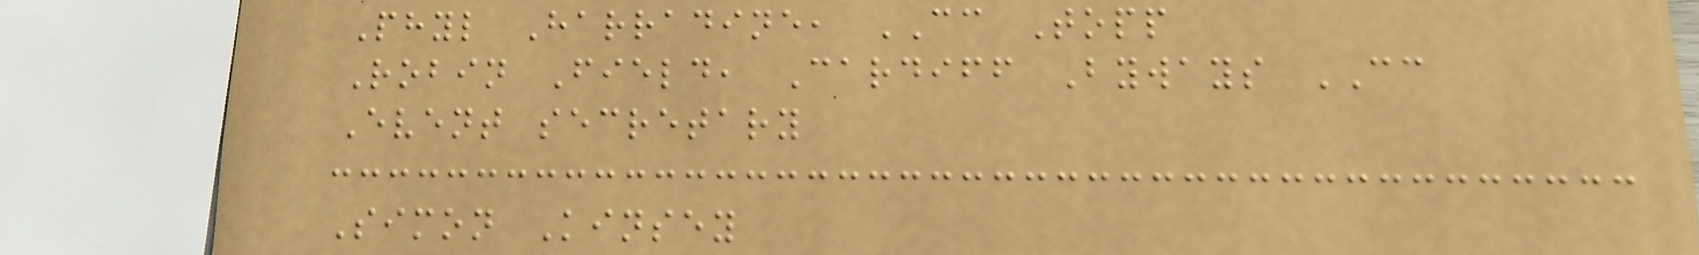Phyl Harradine, CC Topp
Robin Field, Cardiff Byways CC
Event secretary
Simon Kinsey
